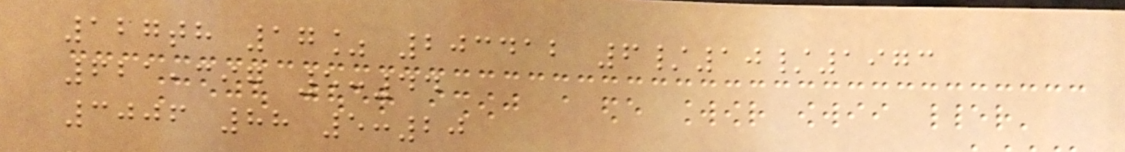127th 17% 203412 6/10/1973
621,397 5:44
3006 88 5:20
